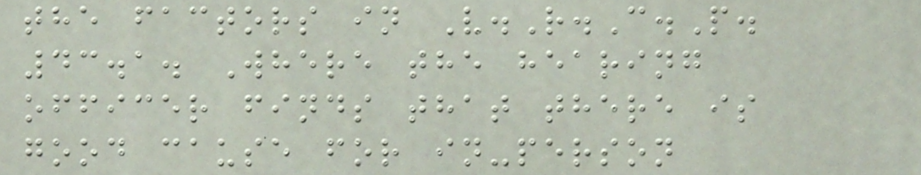the factors in V.R.C.P.
43.1. Where the hearing
officer finds that there is
good cause for in-person
